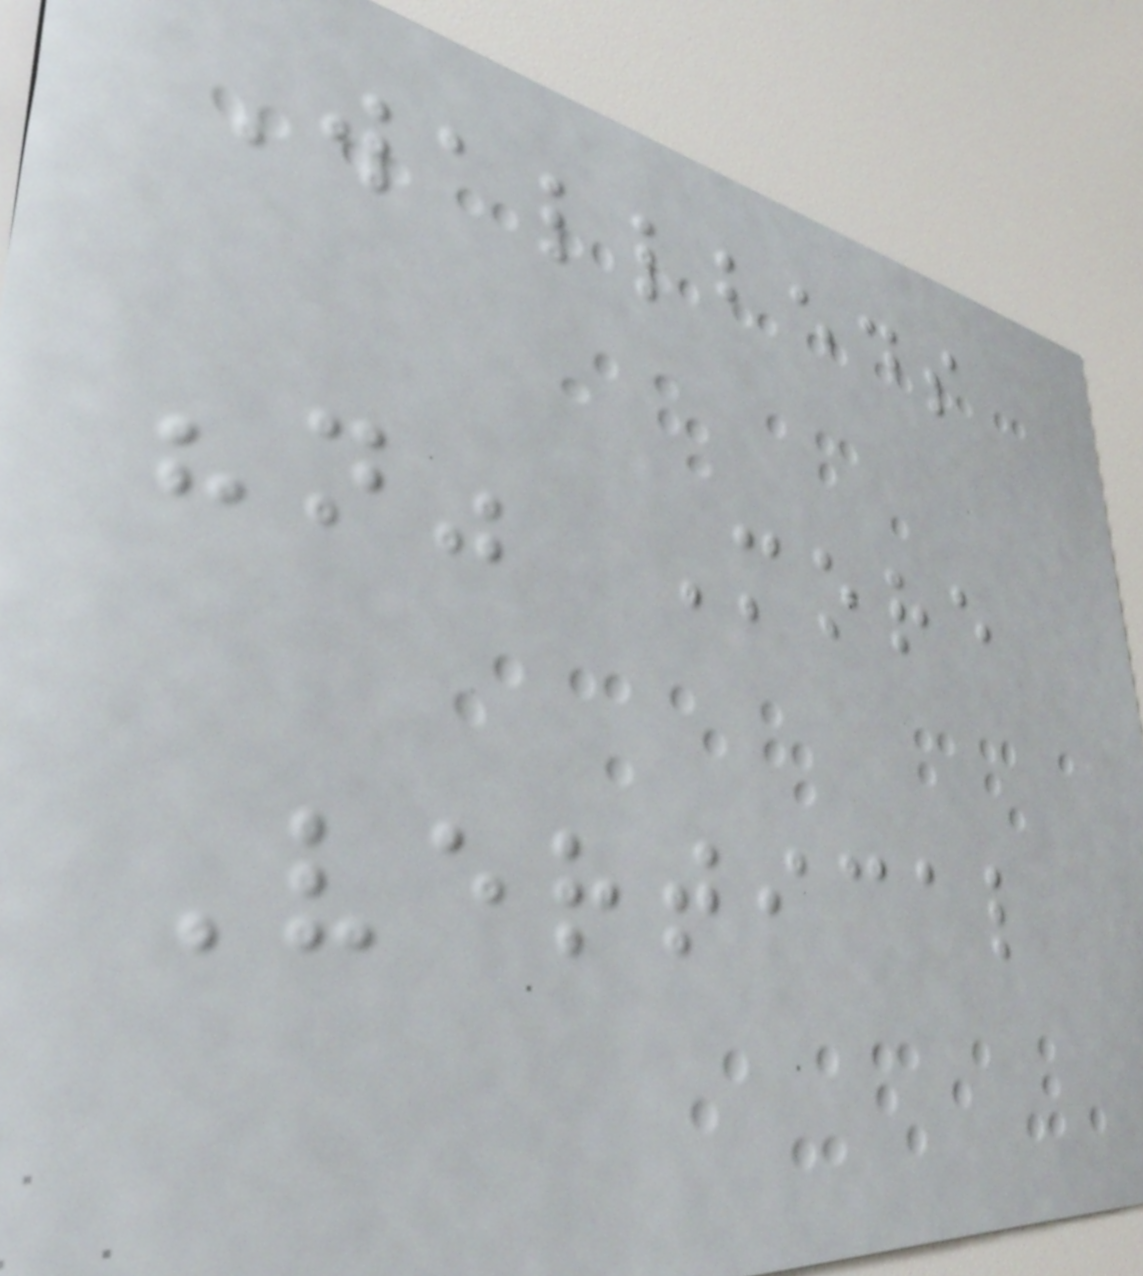Wallbeds
"n" More
Vertical
